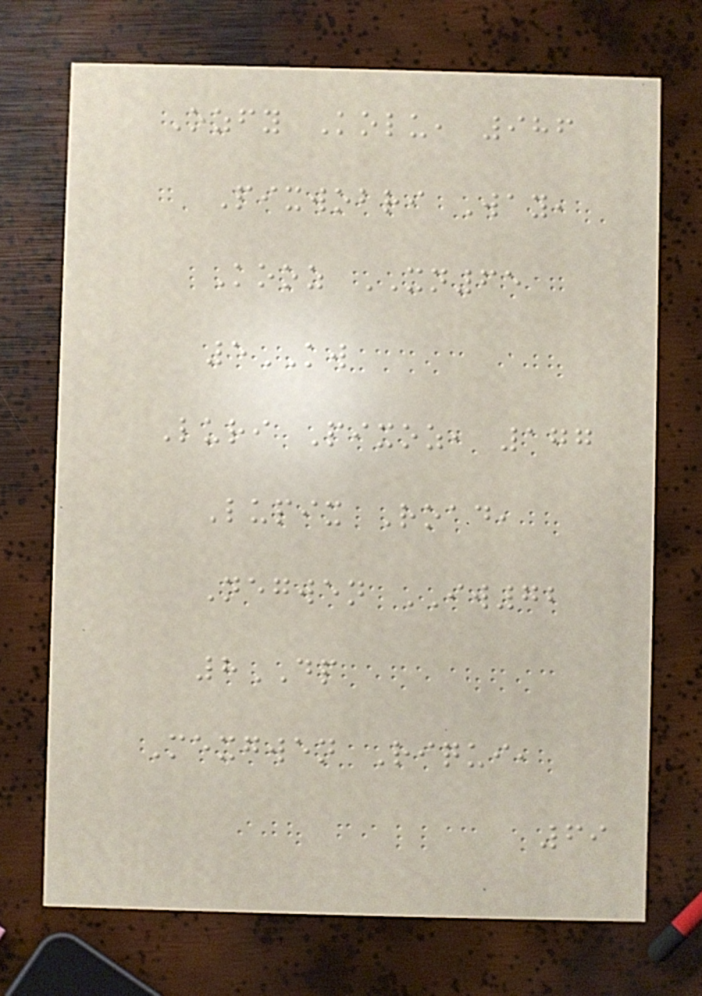Ozfy Kolu, 986
Pixwobri Way,
Kooz XN65
5KW
Luri Pixoz, 177
Lupix Road,
Negwen IW72
8DP
Mexgwen Riqui,
69
